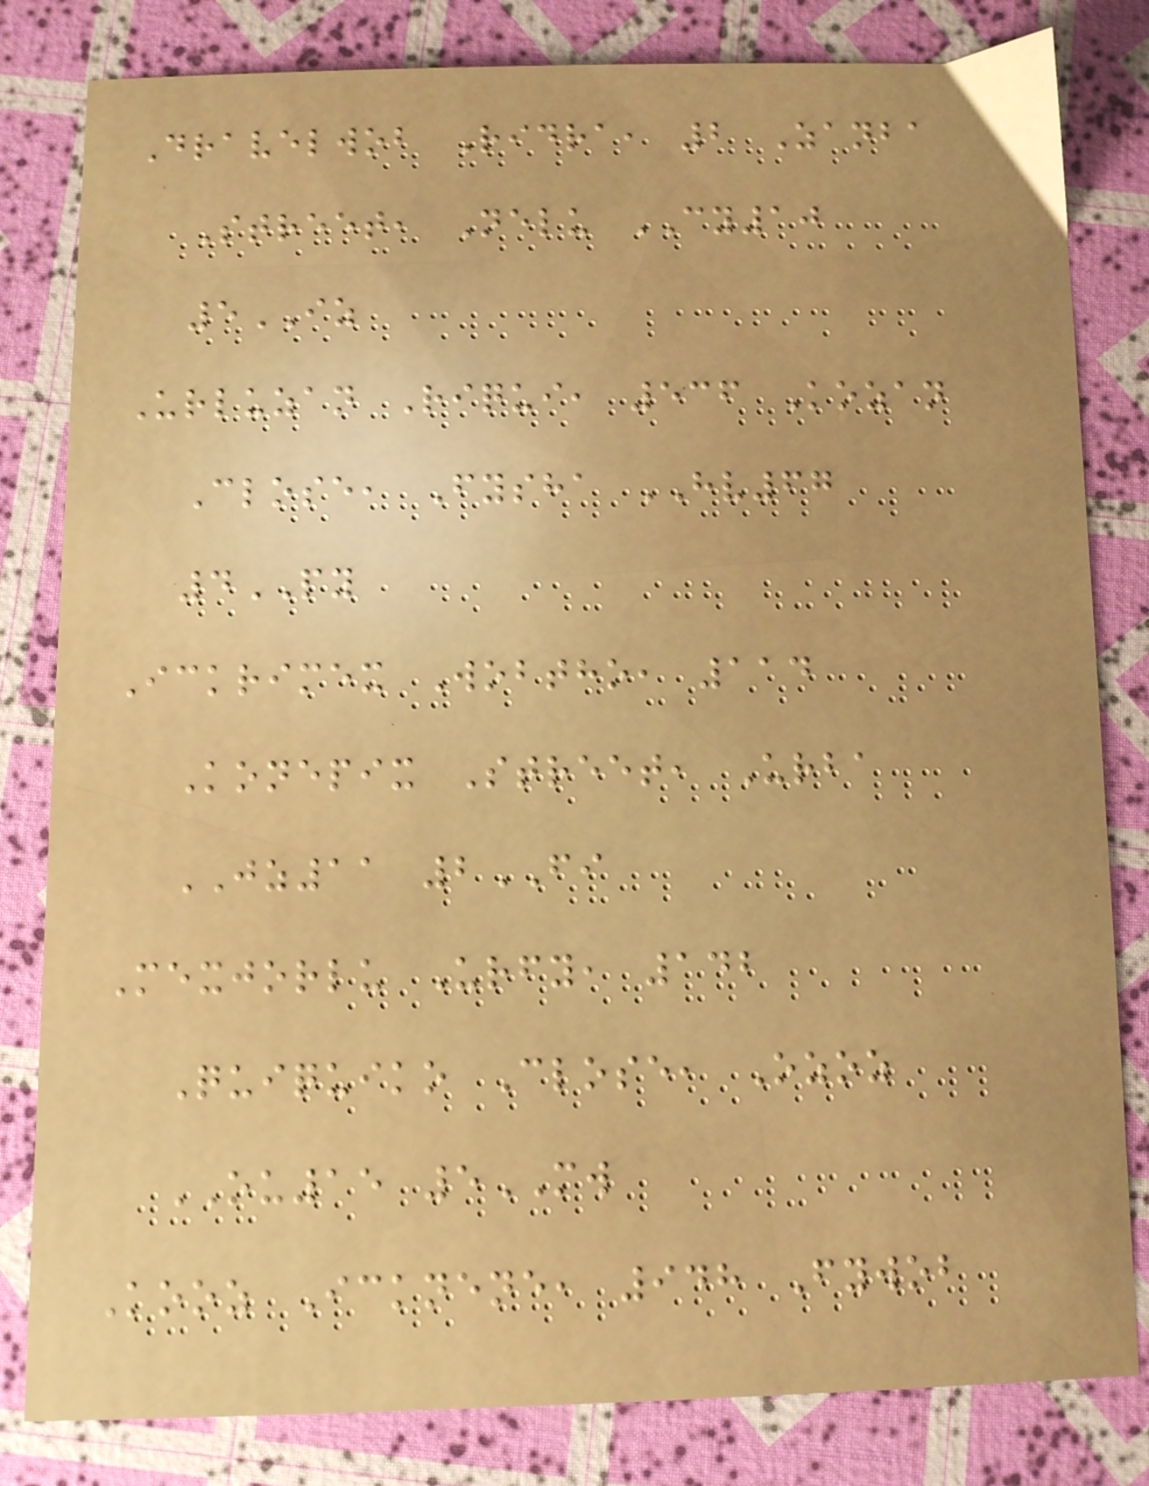Dravelwob Ridra, 2 Zanba
Street, Nelu CY10
5IZ
Urluzan Riqui, 536 Kozan
Close, Fysha HV67
4PY
Ickrimex Wobtho, 114
Konepix Street, Urba
JZ11 2FI
Mexjorlu Urfy, 142
Quiquiko Close, Ozoz
OU15 5MW
Kooz Icknene, 948 Fywob
